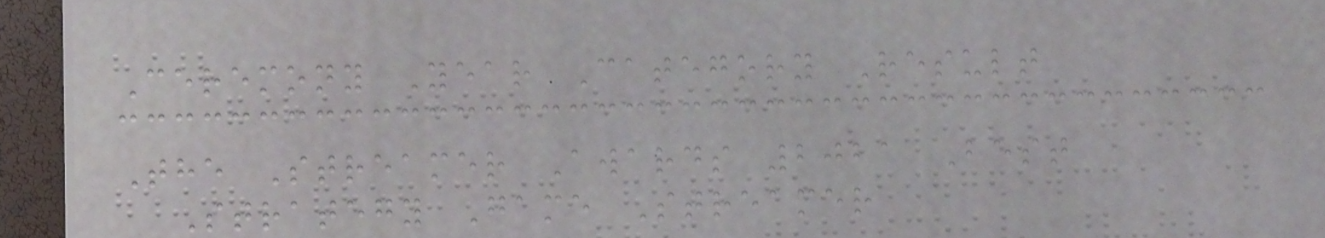Ceremony Year Category Result
The Streamer Awards 2021 Best
Strategy Game Streamer
